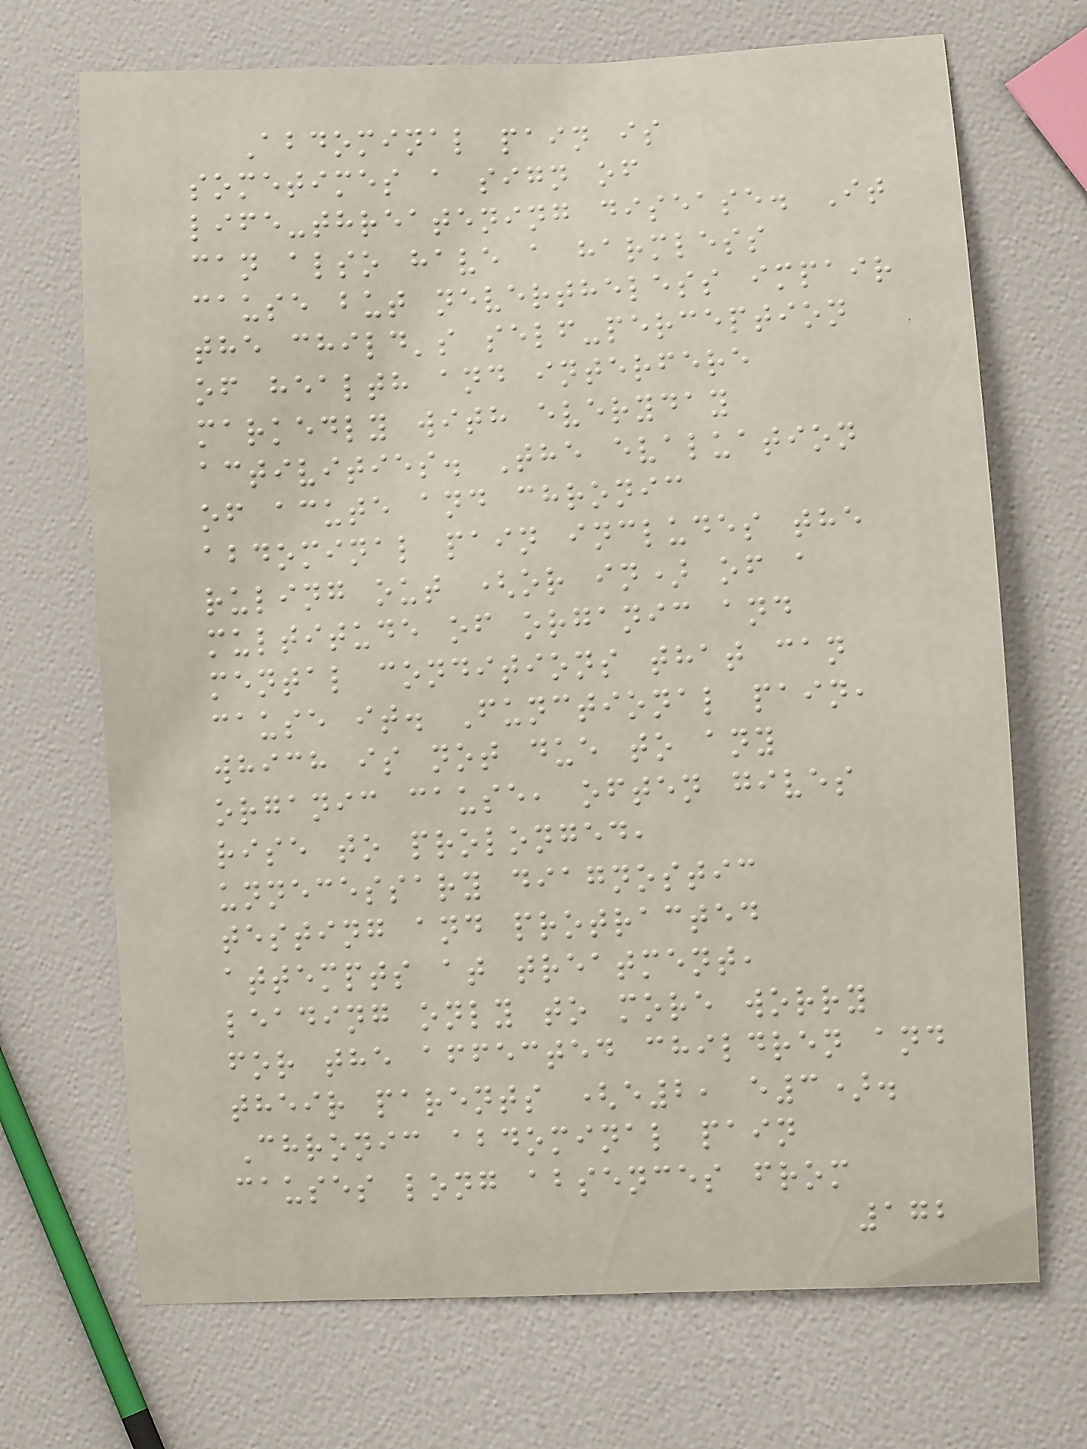Abdominal pain is
sometimes a sign of
life-threatening disease. It
can also have a harmless
cause but nevertheless impair
the child's self-perception
of health and interfere
markedly with everyday
activities. The evaluation
of acute and chronic
abdominal pain includes the
ruling out (or in) of a
multitude of organic and
mental conditions that can
cause it. Functional pain,
which is not due to any
organic cause, often gives
rise to prolonged,
unnecessary diagnostic
testing and protracted
attempts at treatment,
leading only to more worry
for the affected children and
their parents (e2, e3).
Chronic abdominal pain
causes long absences from
172
